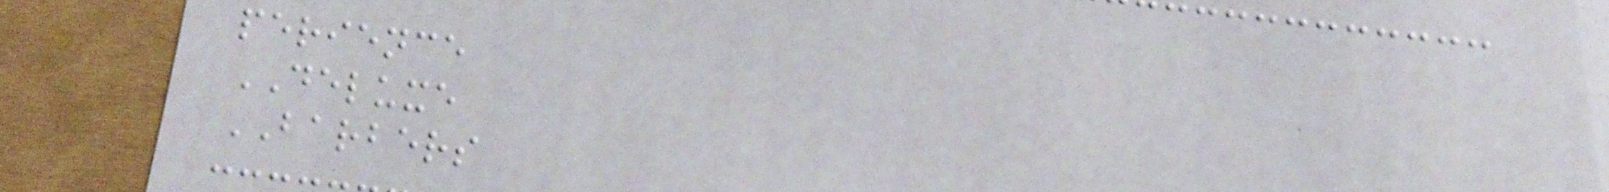perience
DELUXE
BARBERS
